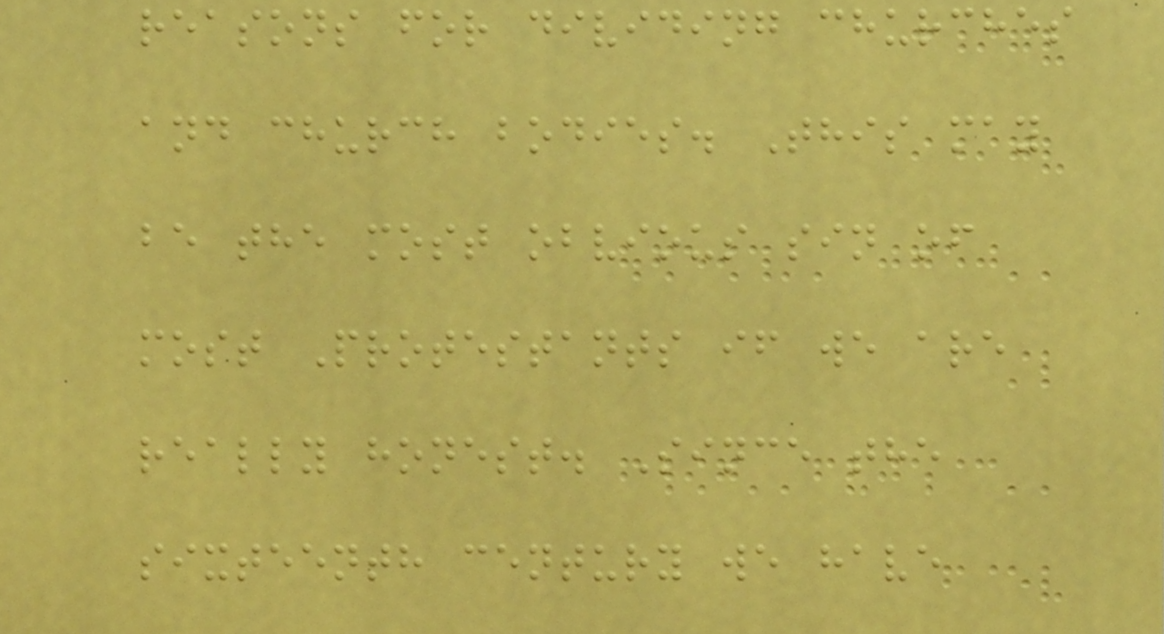reasons for dividing churches
and church bodies. This may
be the most obvious sin of
most Protestants if we are
really honest. Since the
sixteenth century we have
